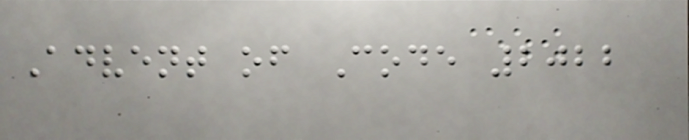Advent of Code 2022
